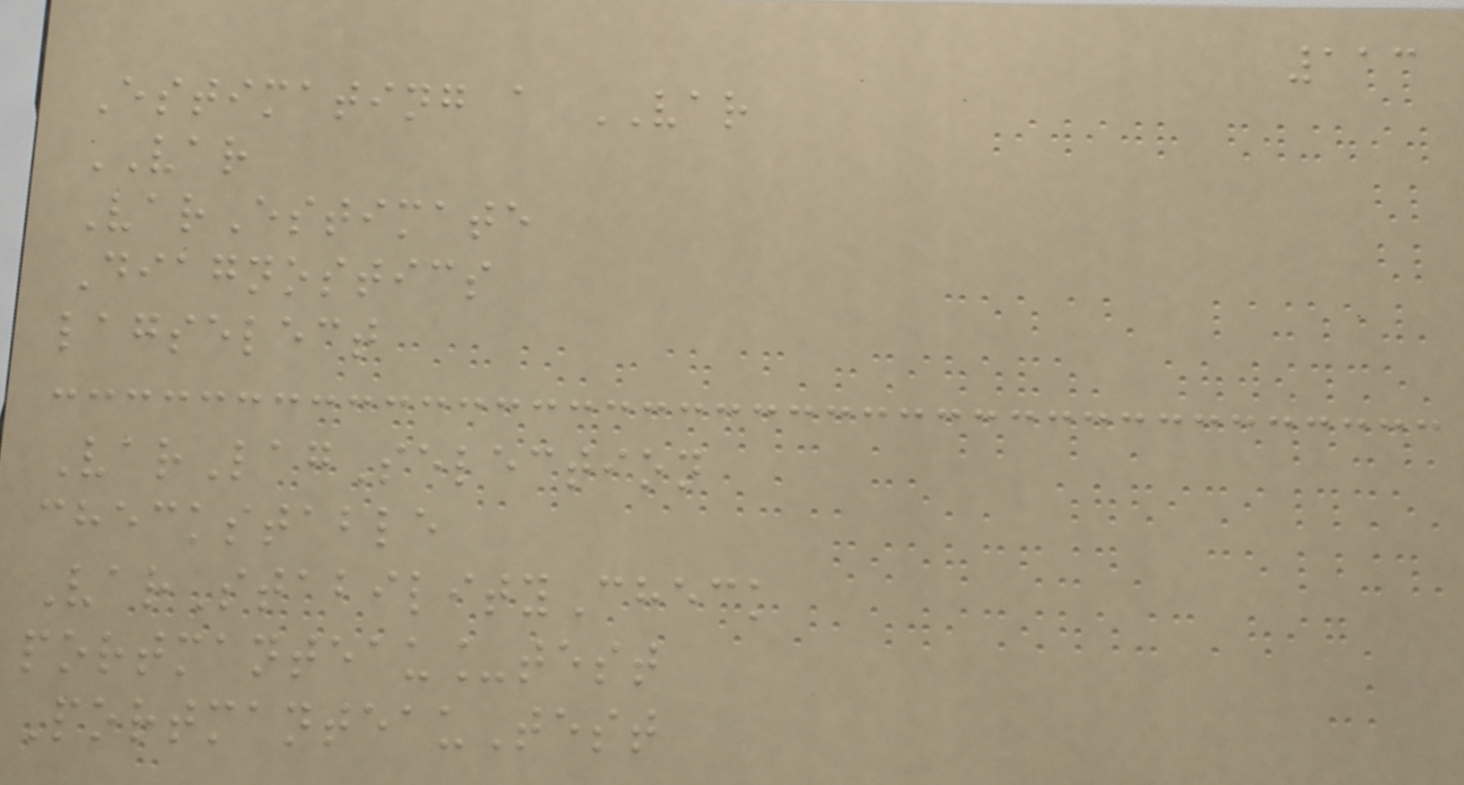113
Estimating a VAR
VAR
VarEstimate
Diagnostics
lagselect
VarLagSelection
checkstable
VarStabilityCheck
portmanteau_test
PortmanteauTest
